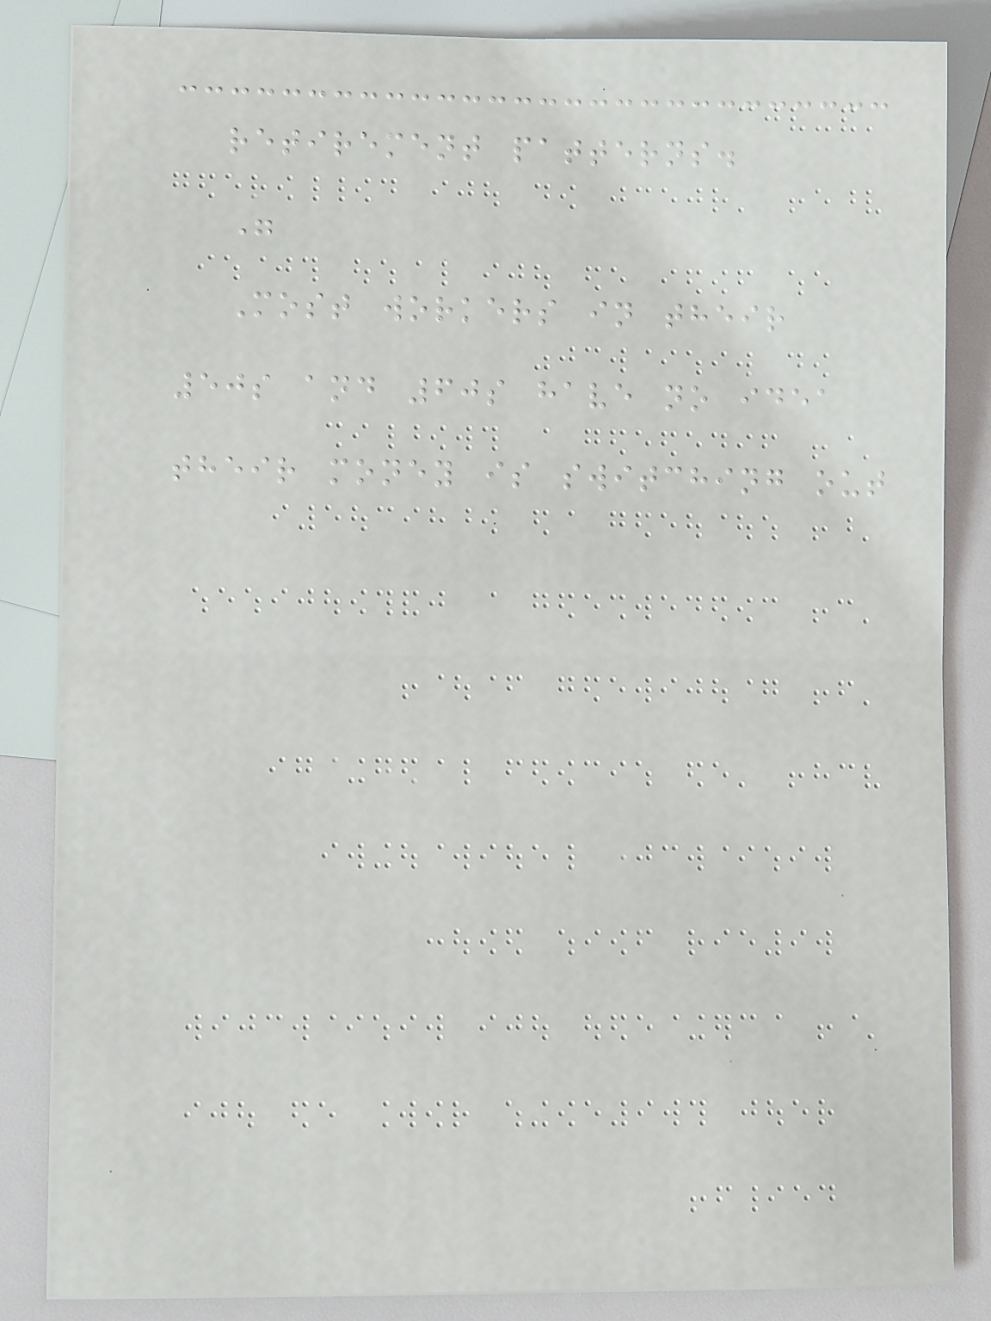retirement patterns.
"
Most workers in their
50s and 60s have no idea
their money is switching out
